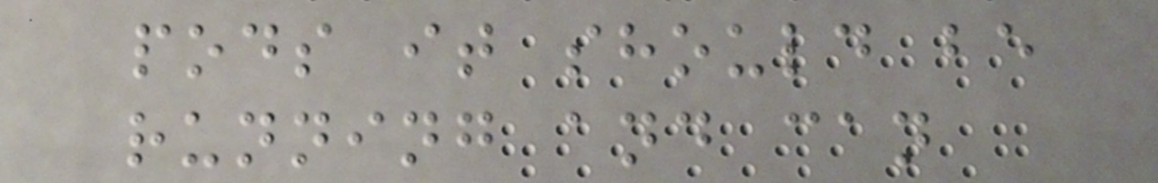pods it should be
running and can
